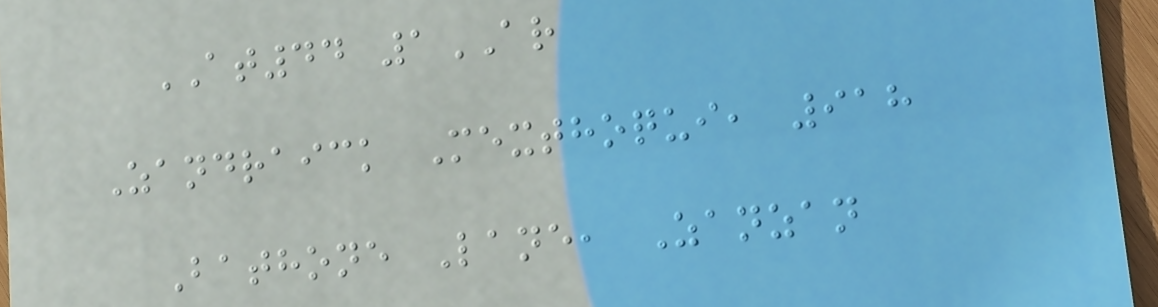AT44 1AR
Zandraick Mexthoqui, 918
Bathone Lane, Zanzan
